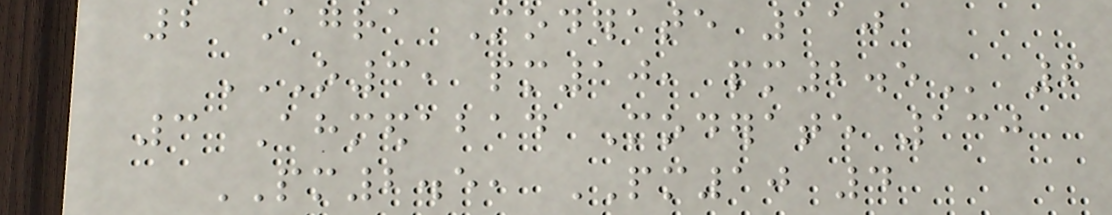2 Agra Moderate 110
O3, PM10, PM2.5 6
3 Ahmedabad Moderate 130
PM2.5, PM10 4
